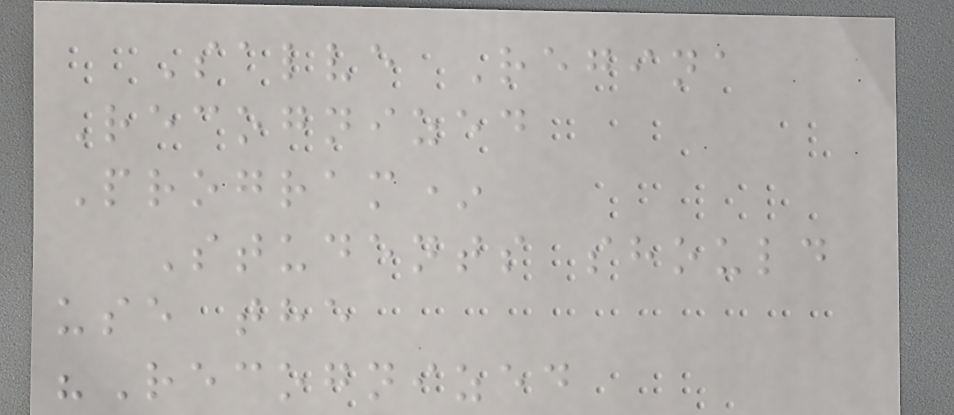Salve Regina
Recognized
Program*
Students should
use the
"Recognized
